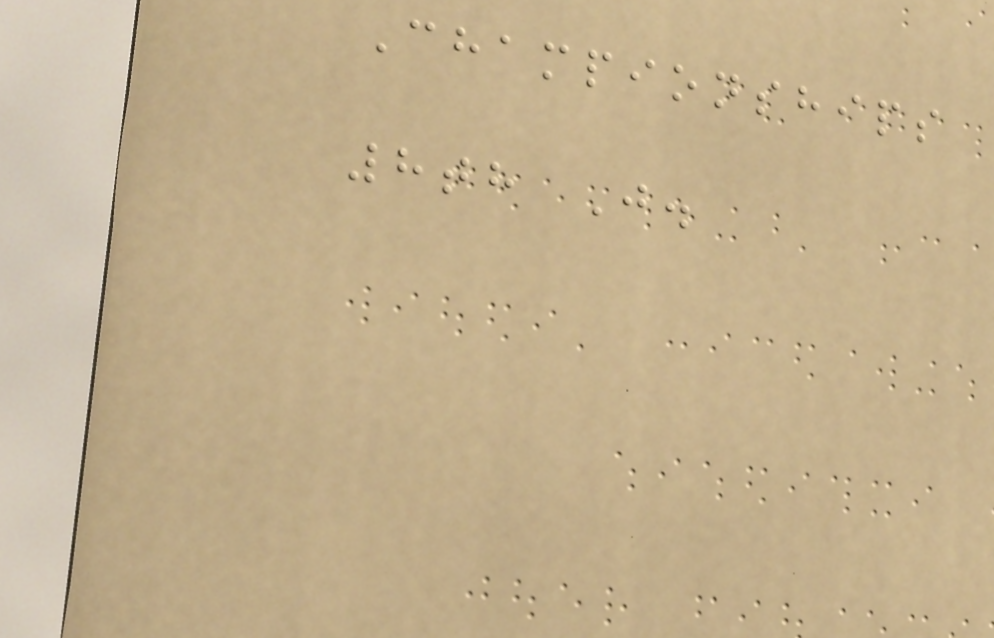Championships
8th J.
